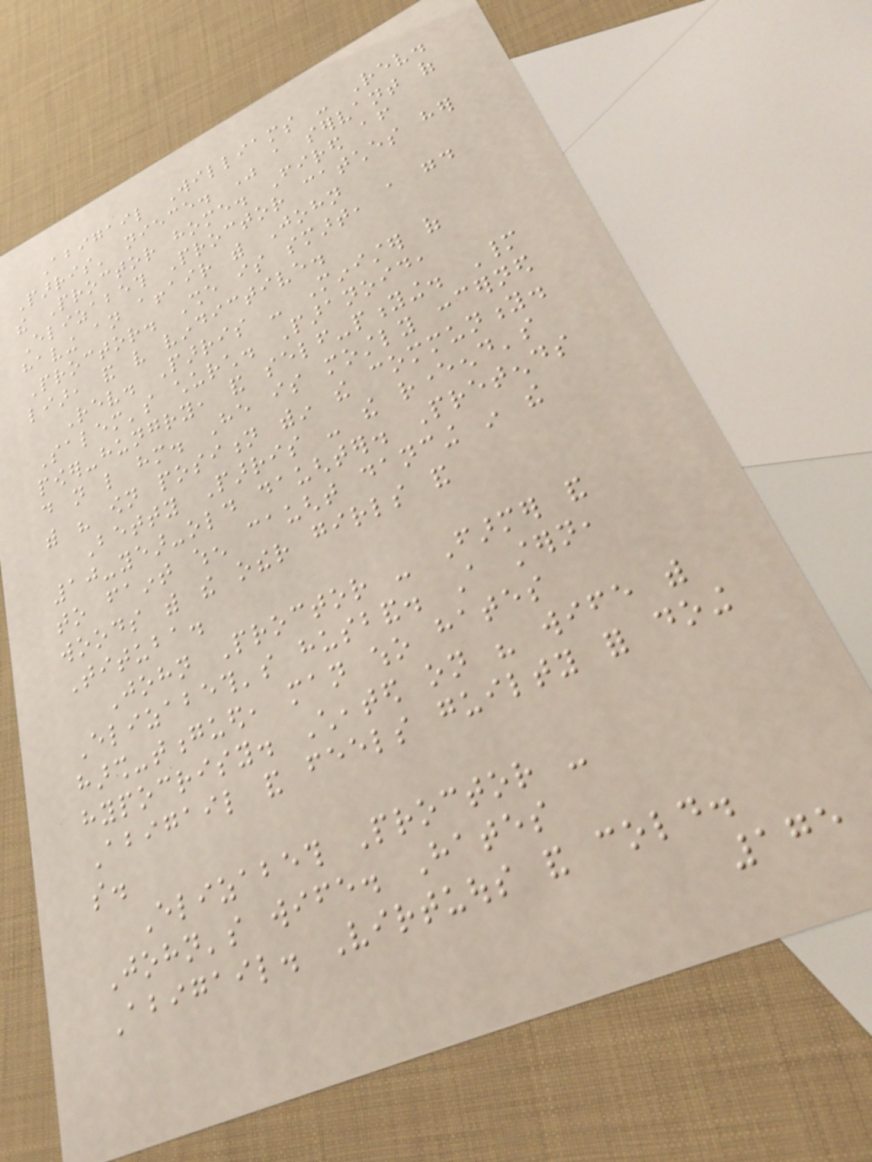Abigail Williams - Rev.
Parris' niece. Was a servant of
the Proctor home. Fired after
Elizabeth Proctor catches her
having an affair with John
Proctor. She is smart, a good
liar, and very vindictive.
Rev. Parris - Minister of
Salem's church. Paranoid,
power-hungry, and self-pitying. Many
do not like him. He is mostly concerned
with his own position within the community.
Betty Parris - the reverend's
10-year-old daughter. Pretends
to faint when caught dancing in the
woods with the other girls and
Tituba.
John Proctor - Farmer and
Elizabeth's husband. A stern,
harsh-tongued, man who hates
hypocrisy. Cheated on his wife with
Abigail and feels guilty for doing
so.
Elizabeth Proctor -
John's wife. Hates
Abigail. Virtuous and cold.
175
